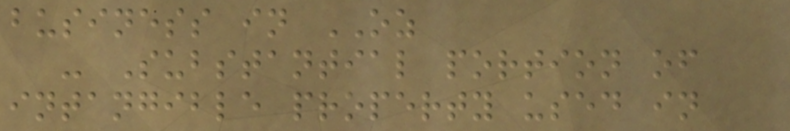business in OZ
- Substantial portion of
intangible property used in
